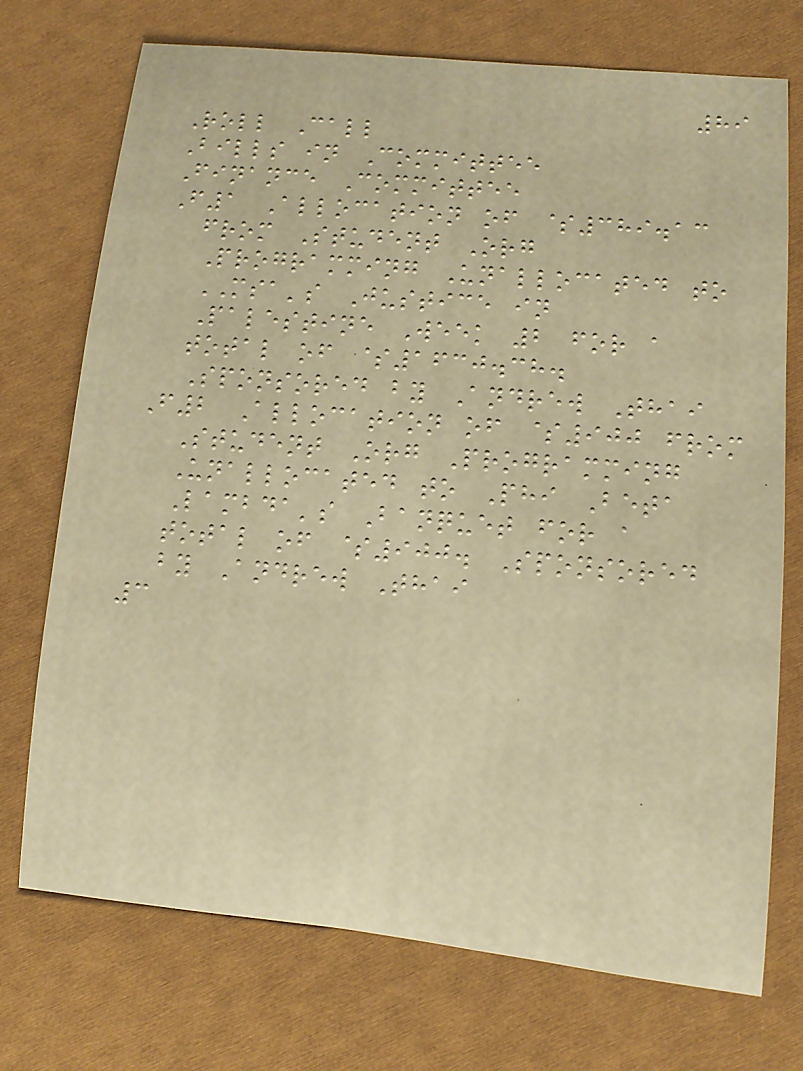89
Roll Call
Bills in Committee
Finance Committee
F1 Allocation of $389.13
from Student Org
Programming Unallocated to
MSA's Justice in
Palestine Week 2 for a
total of $1630.38.
Sponsored by Andrew Thai
F2 Allocation of $900 from
Student Org Programming
Unallocated to Phi Beta
Lambda's Banquet for a
total of $900. Sponsored
by Andrew Thai
3
